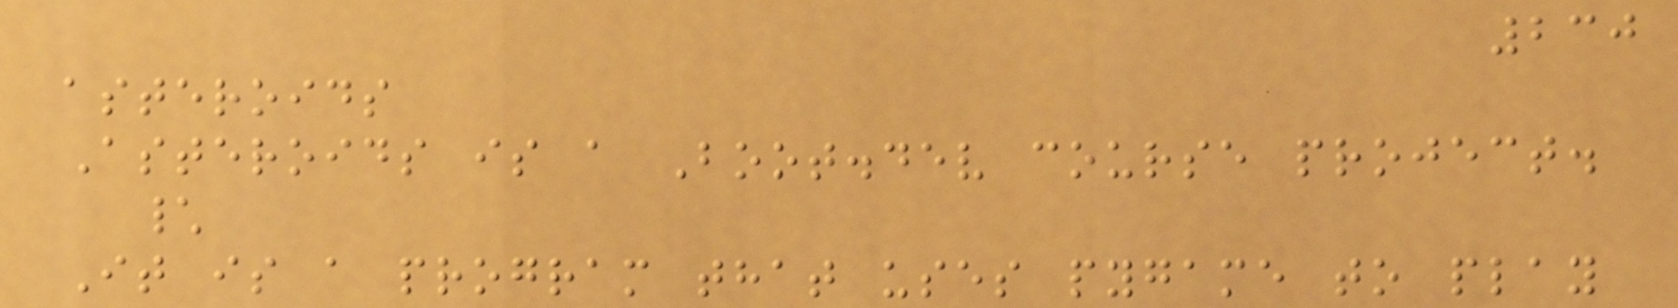230
asteroids
Asteroids is a Boot.dev course project.
\
It is a program that uses pygame to play
